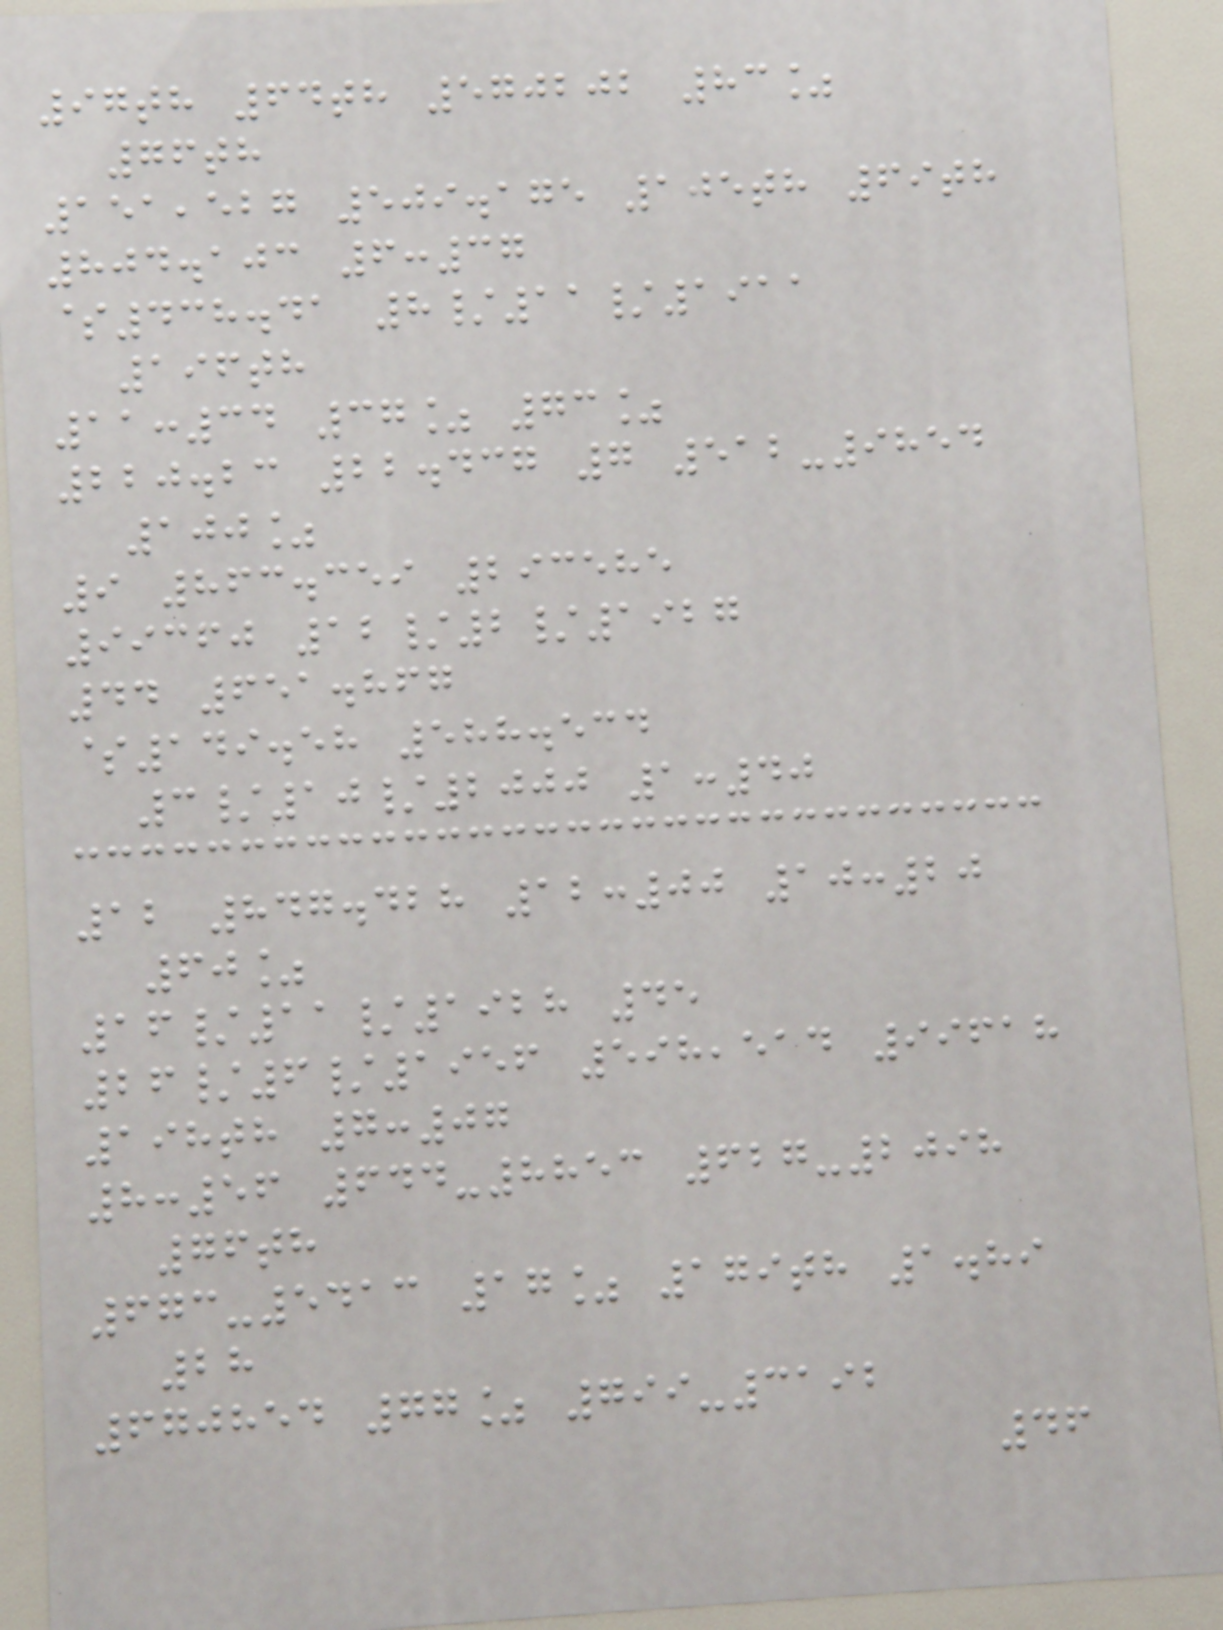97th 64th 570202 83%
76th
151,527 509.175 105th 69th
804.103 6:37
$438.41 8/11/1911
196th
11:34 37% 73%
220.23 22.437 7 512-9854
100%
9 863.359 293585
99360 12/2/1927
44 651.867
$149.58 588.534
3/10/2000 1:40
12 847.428 12:00 10:20
60%
16/11/1928 45
26/6/1956 598,514 99618
198th 7:07
8:56 644-8853 627-2098
76th
673-5413 17% 179th 1.89
28
670854 77% 799-3192
46
